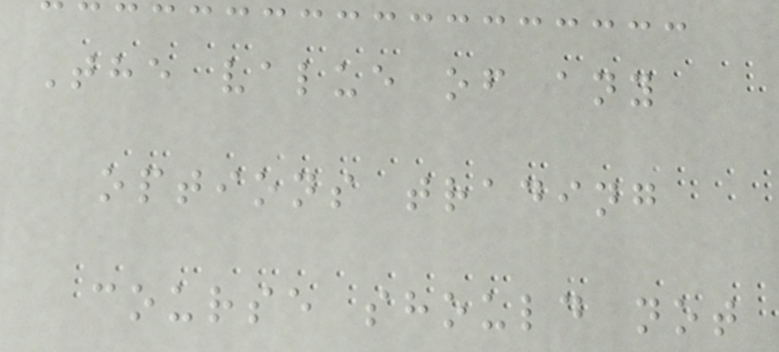The value of any
options trading
course should not
